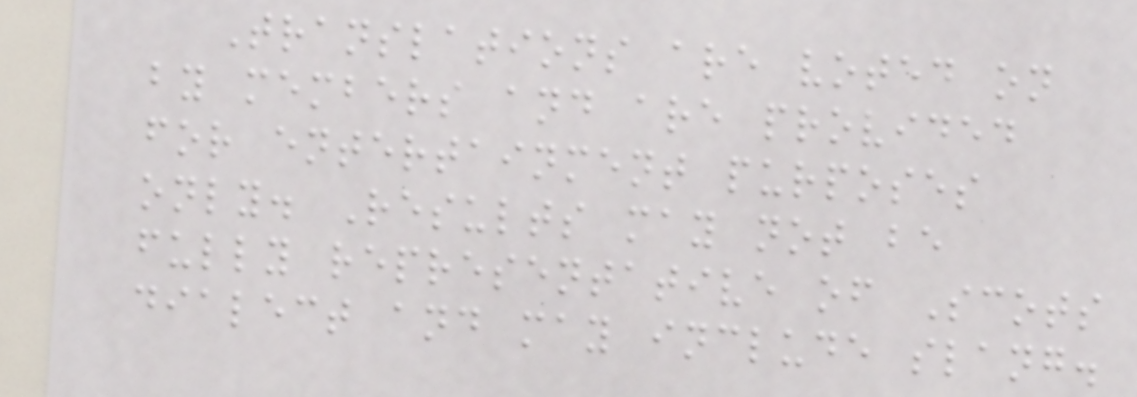Translations are voted on
by members and are provided
for entertainment purposes
only. Results may not be
fully representative of Scots
dialect and may include slang.
